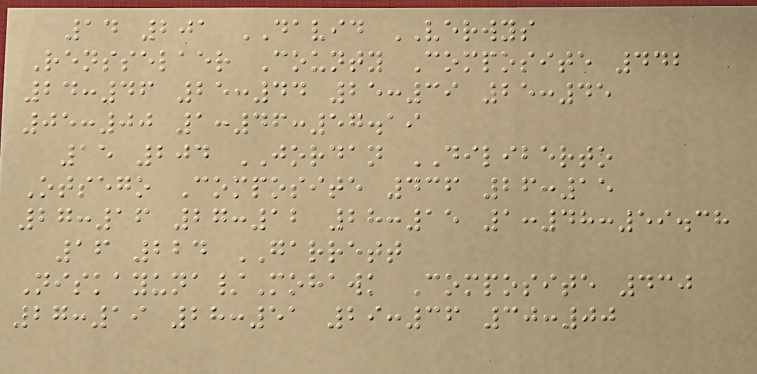14 201 DAVID VERWYS
Rensselaer County Composite 442
24:46 25:44 25:39 25:45
05:00 1:46:57.19
15 204 JORDAN DILIBERTO
Otsego Composite 436 26:15
27:16 27:12 28:15 1:48:59.38
16 224 GARRETT
Niskayuna/Mohawk Composite 430
27:19 28:51 29:36 30:00
